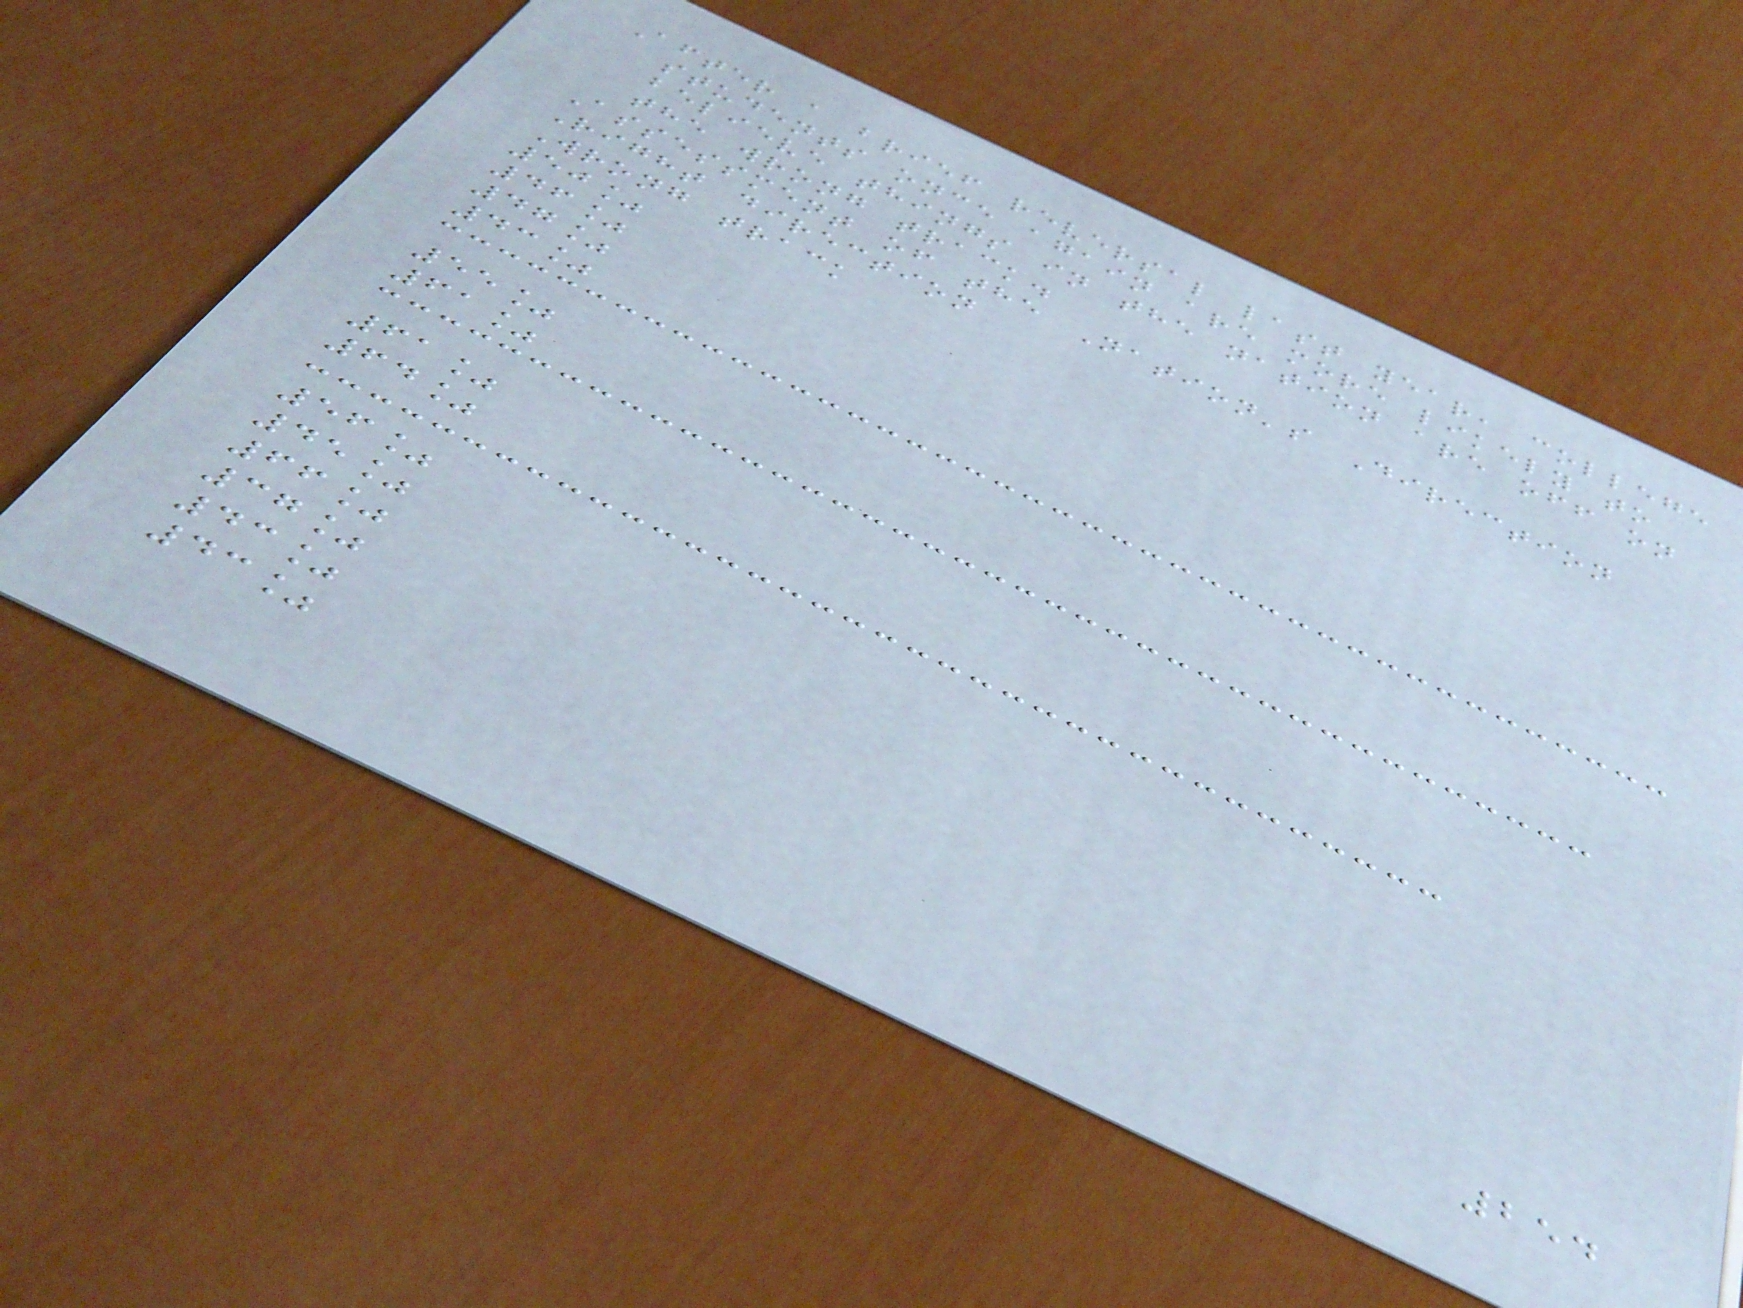After a brief reversal last year, college
students once again are more likely to
believe things in the nation are off on
the wrong track.
Assessment of the Nation's Direction
Right direction
Wrong track
50%
46%
47%
43%
55%
61%
61%
64%
56%
45%
66%
37%
43%
43%
254
